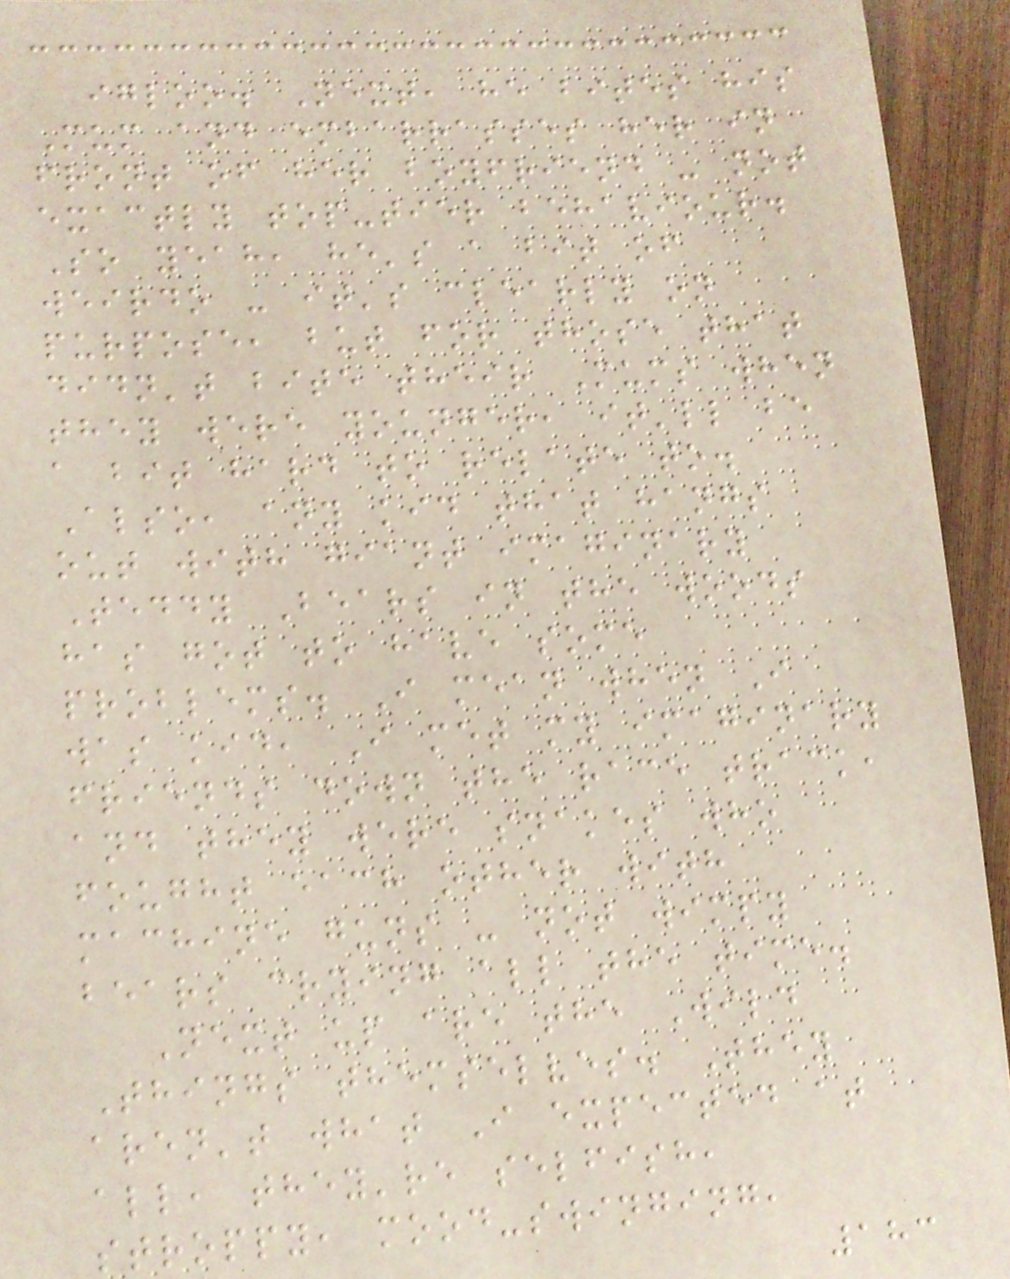igloo. Next, he bites his
Mum and embarrasses her in
front of her boyfriend - not
exactly top-tier behaviour.
So yeah, he's a bit of
weirdo - it's clearly on
purpose, but for those that
didn't bite their Mums when
they were younger, it'll be
a bit hard to relate to.
Also, any kid that hangs
out with giant imaginary
Teddy Bears in the woods
has got to have some
problems. I mean when I
was kid, I met my imaginary
friends down the race track,
and they were snakes who
fought each other with
machine guns - not wimpy
bears crying all the time.
Next up are the Wild
Things themselves. They
aren't what I expected at
all, they're selfish,
stroppy, mood-swinging,
183
